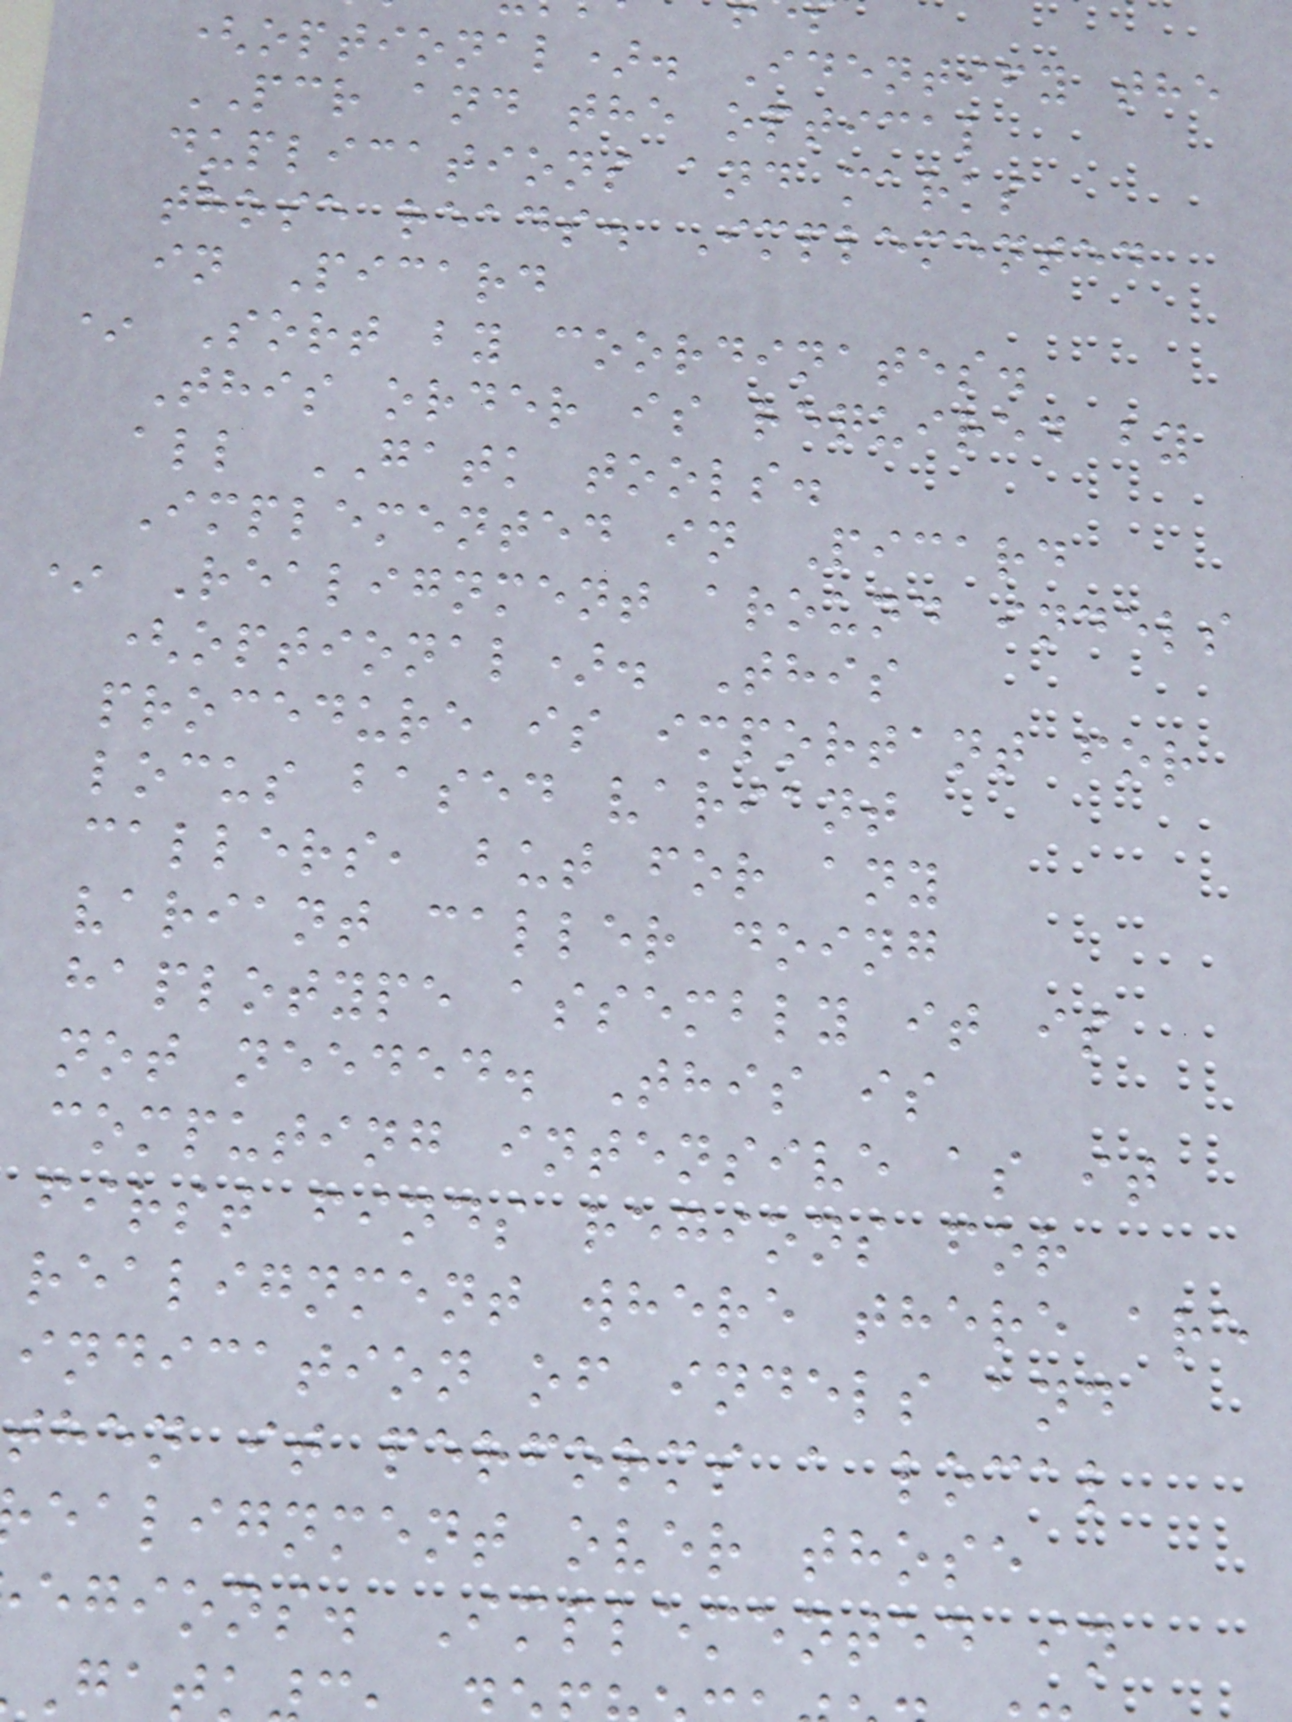(optional). Identify the
PCR and the optical
duplications and marks
those reads. Implemented
in Picard
* Sort by coordinates.
This order is required by
all GATK tools.
Implemented in Picard
* Realignment around indels
(optional). This
procedure is important for
locus based variant
callers, but for any
variant caller doing
haplotype assembly it is
not needed. This is
computing intensive as it
first finds regions for
realignment where there are
indication of indels and
then it performs a local
ealignment over those
egions. Implemented in
